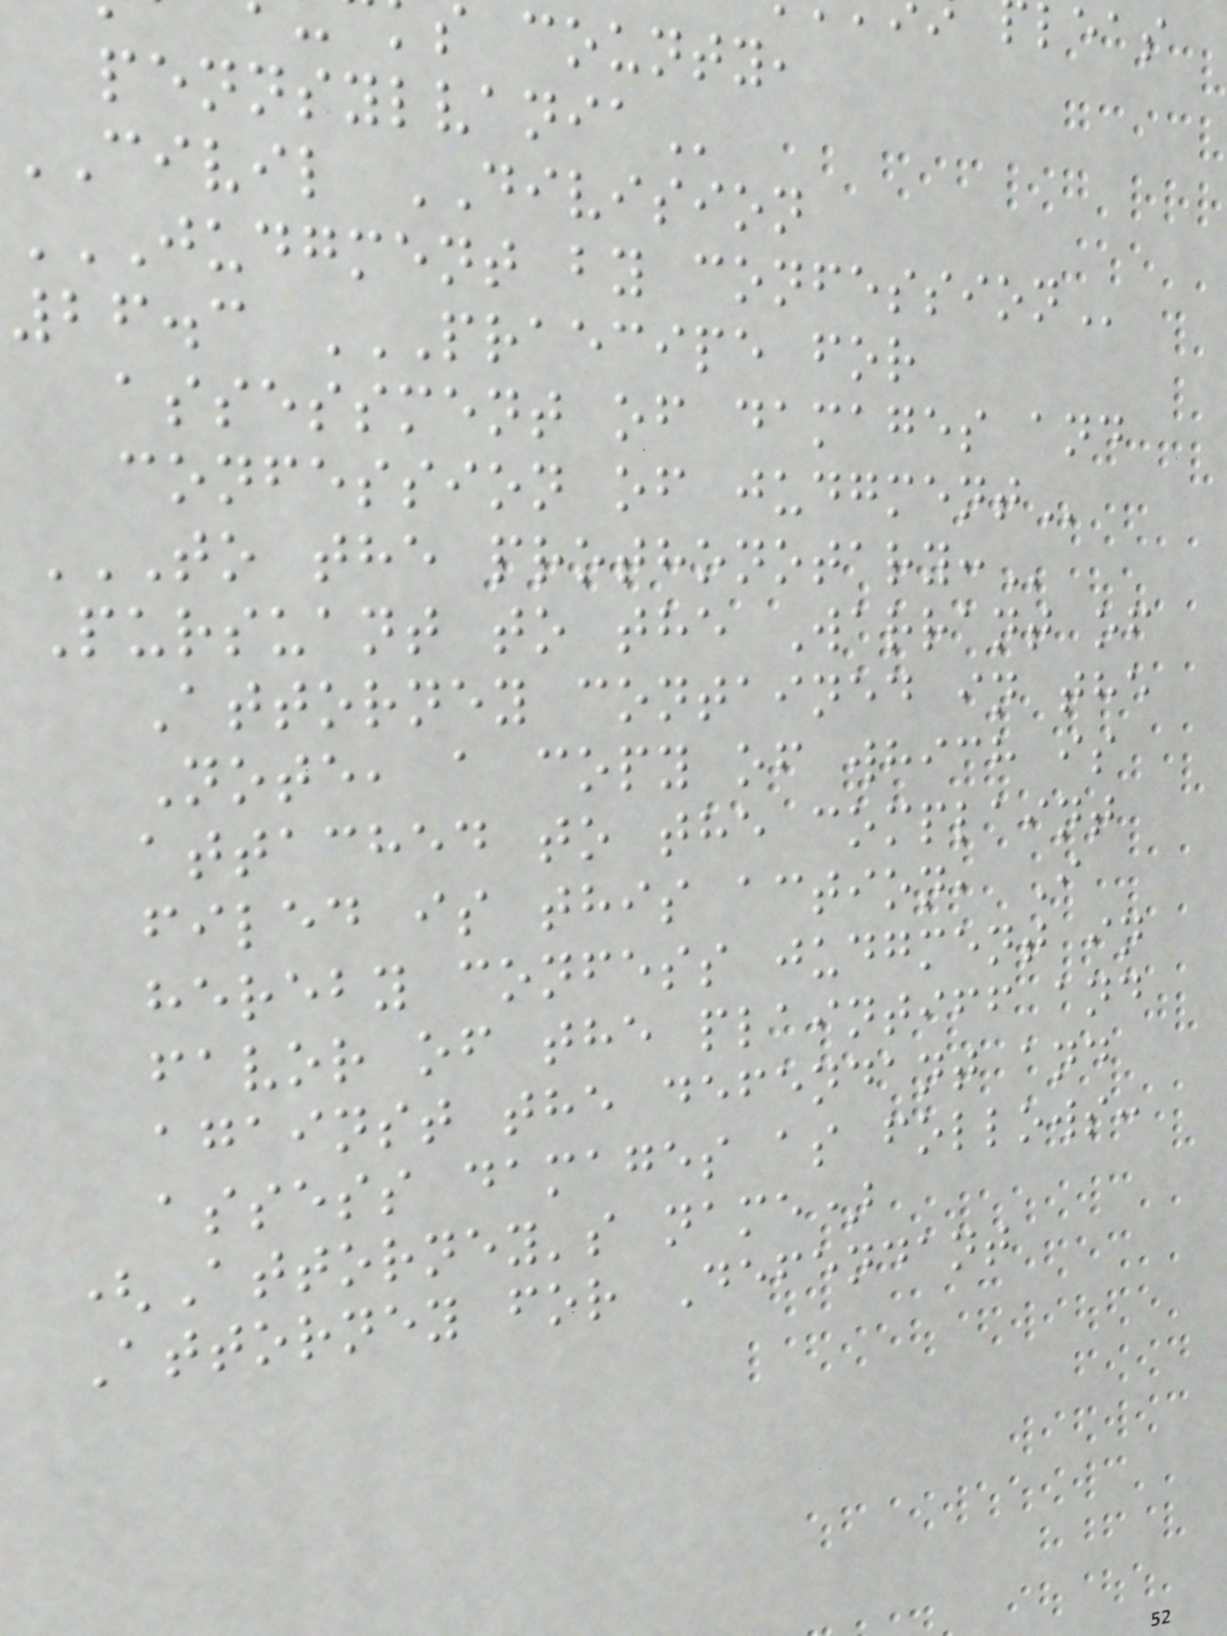county,
civil DIVISION
JUDGMENT BY CONFESSION
26.3 PRAECIPE FOR
assessment of damages and
confession of
TO THE PROTHONOTARY:
Pursuant to the Warrant of
Attorney contained in the
Note, a copy of which is
attached to the complaint
filed is this action, I
hereby confess judgment in
favor of the plaintiff and
against the defendant and
assess damages as follows:
(Attorney's name)
Attorney for Defendant
